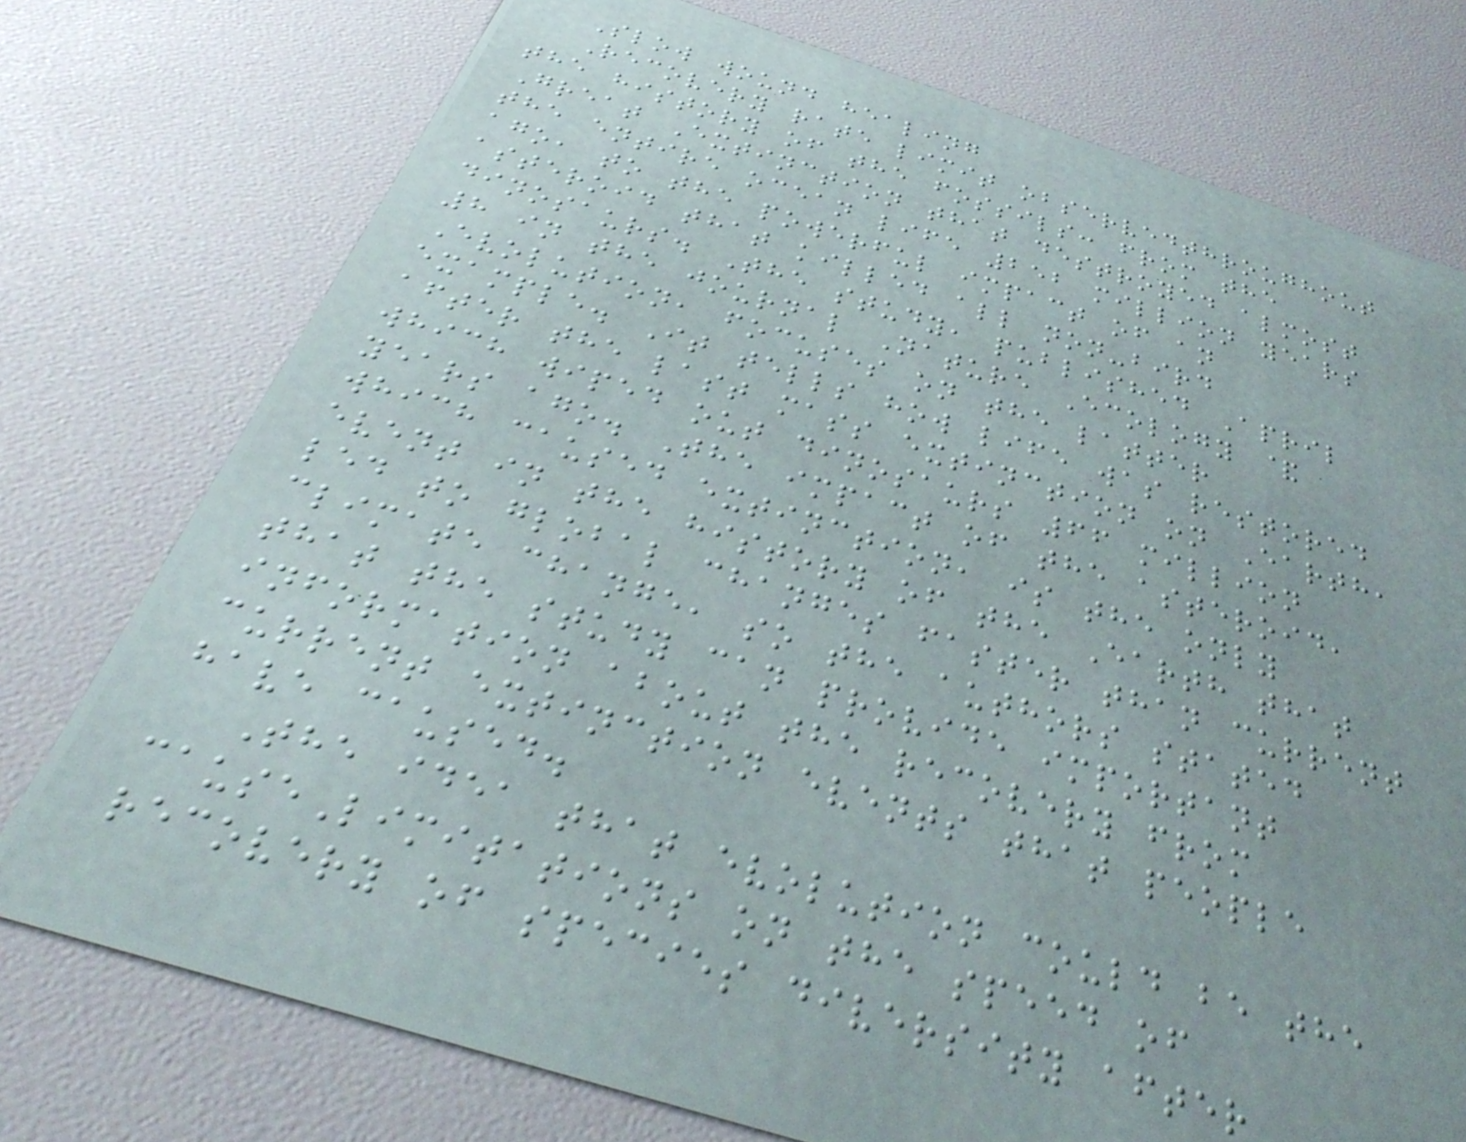Slow wound healing
Recovery rate limit observedthroughout
the history of the fossils: from the
Great Extinction that destroyed almost
the entire ocean life 252 million years
ago, to the powerful impact of an
asteroid that killed all non-bird
dinosaurs. The study, published April
8 in the journal Nature Ecology &
Evolution, focuses on the latter
example. It tells how life was restored
after the last mass extinction on Earth,
which wiped out dinosaurs 66 million
years ago. The impact of the asteroid,
which caused extinction, is the only
event in the history of the Earth that
led to global changes faster than current
climate change, so the authors stated
that the study can provide important
information about the recovery from
current extinction events that people
have caused.
The idea that evolution could be the
causeLimitations on the speed of
recovery of species diversity after
